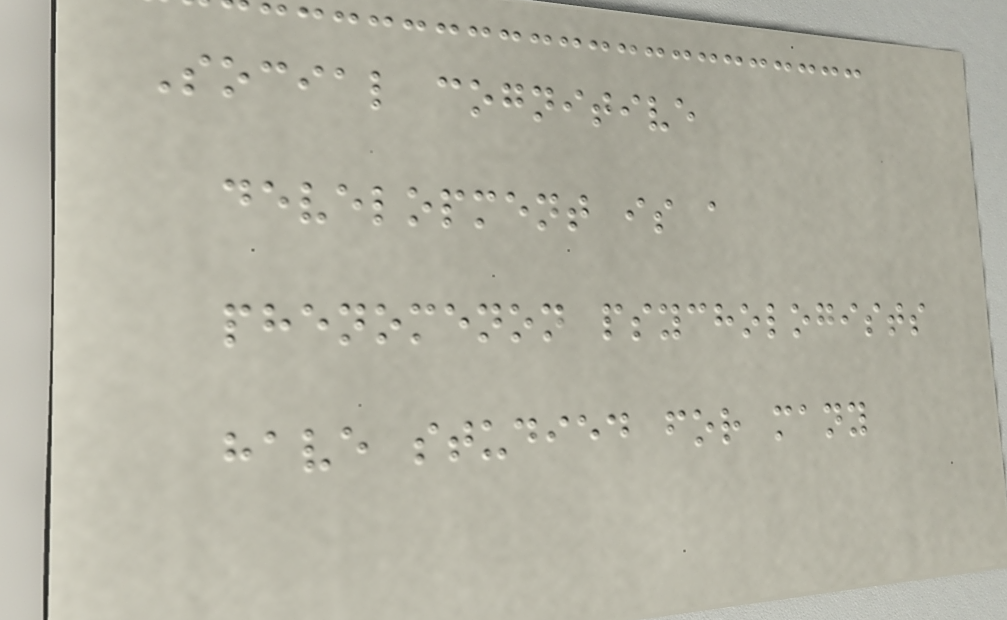Social cognitive
development is a
phenomenon psychologists
have studied for many
